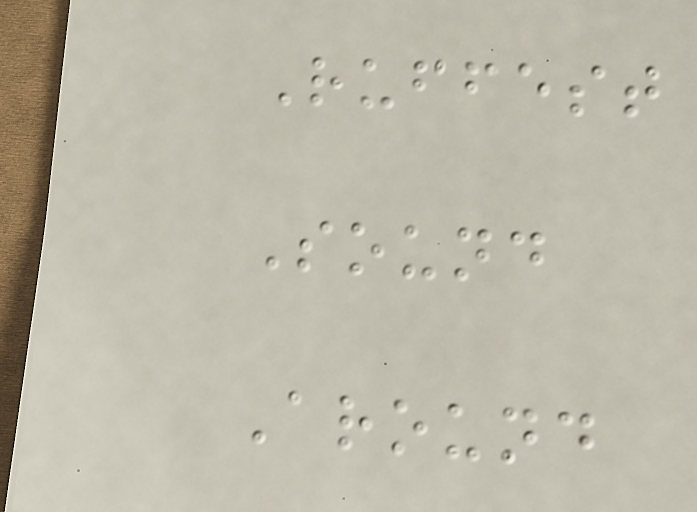Ruffest
Sound
Around
